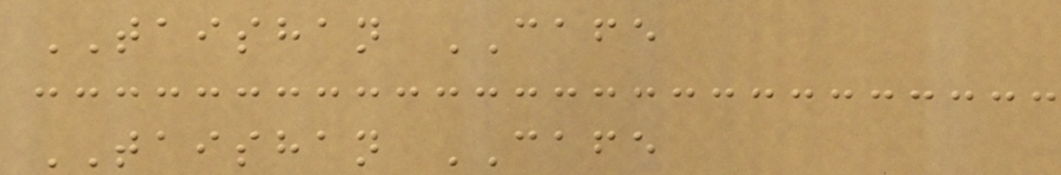TAISHAN CAFE
TAISHAN CAFE
